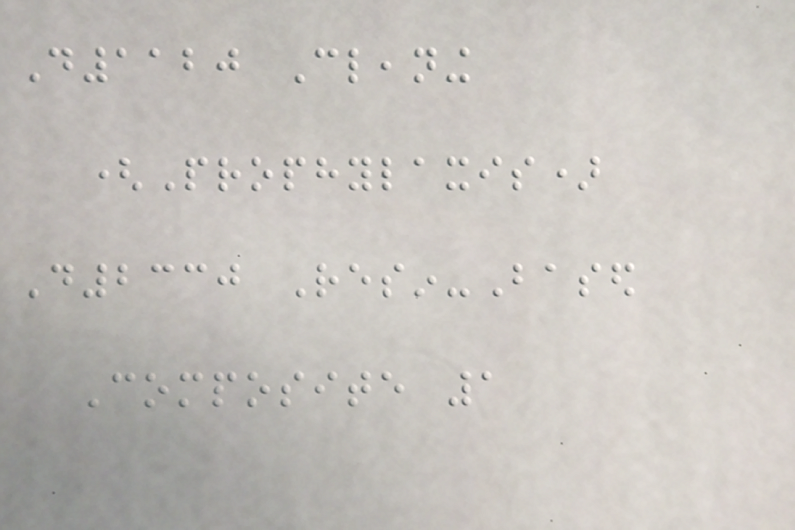D1120 Cleaning
(Prophylaxis)
D2330 Resin-Based
Composite 1
